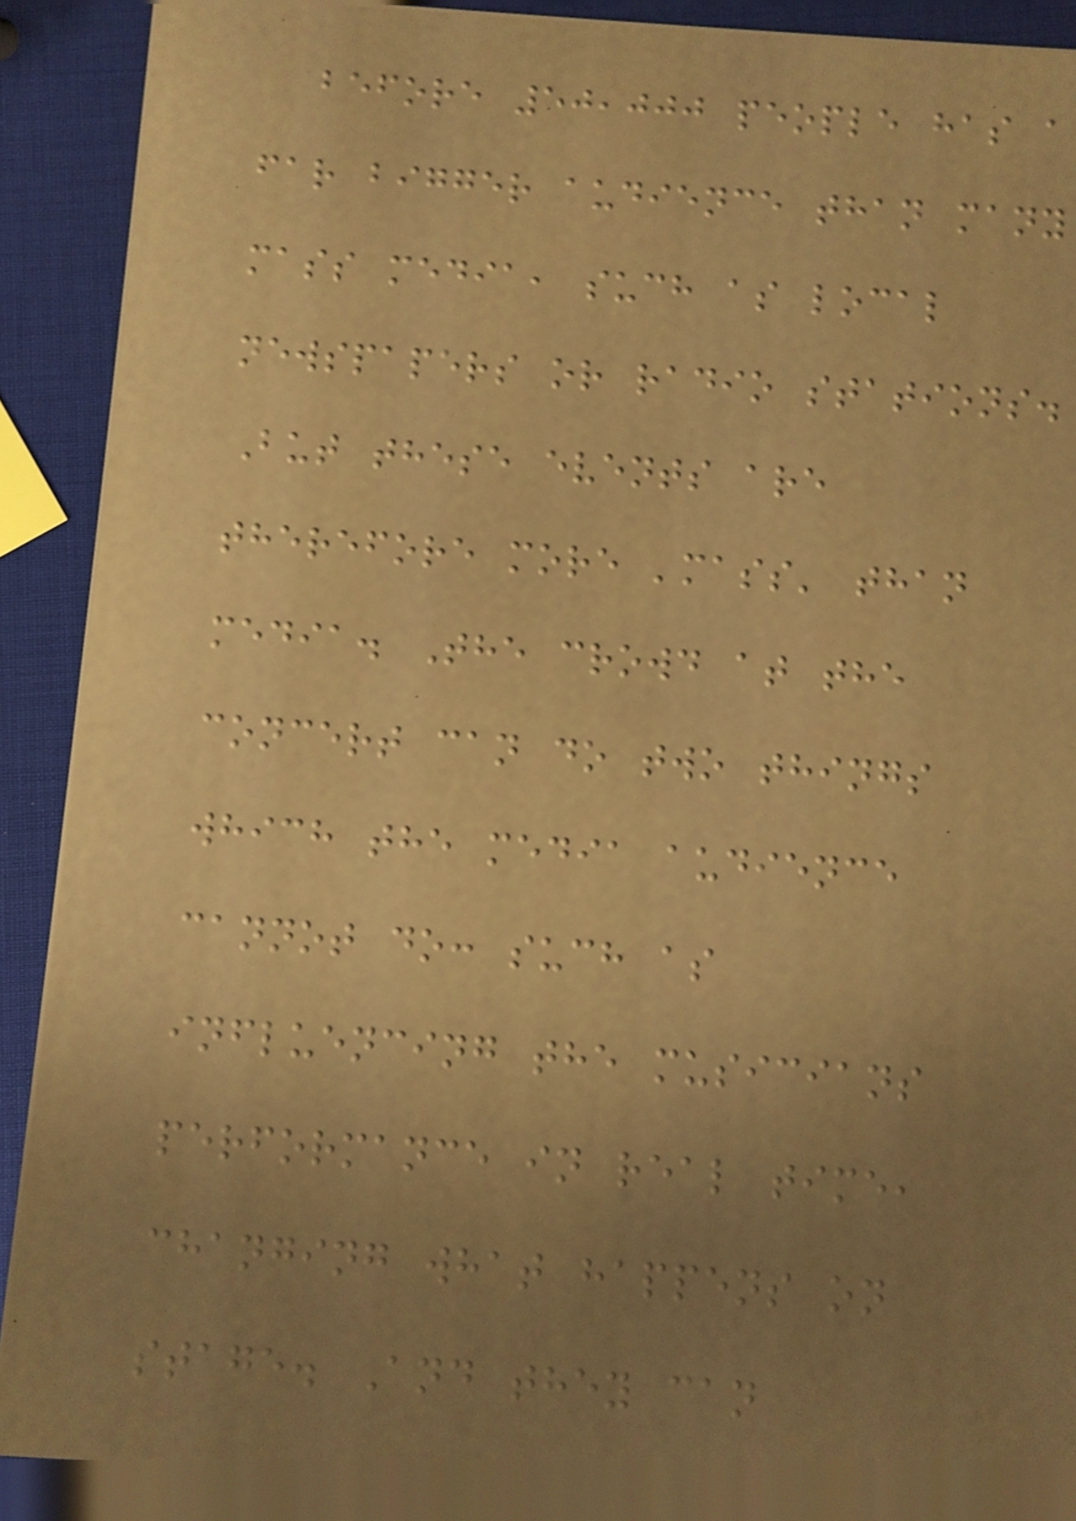before 50,000 people has a
far bigger audience than many
mass media, such as local
newspapers or radio stations.
But these events are
therefore more 'mass' than
media. The crowd at the
concert can do two things
which the media audience
cannot do: such as
influencing the musicians
performance in real time,
changing what happens on
stage. And they can
